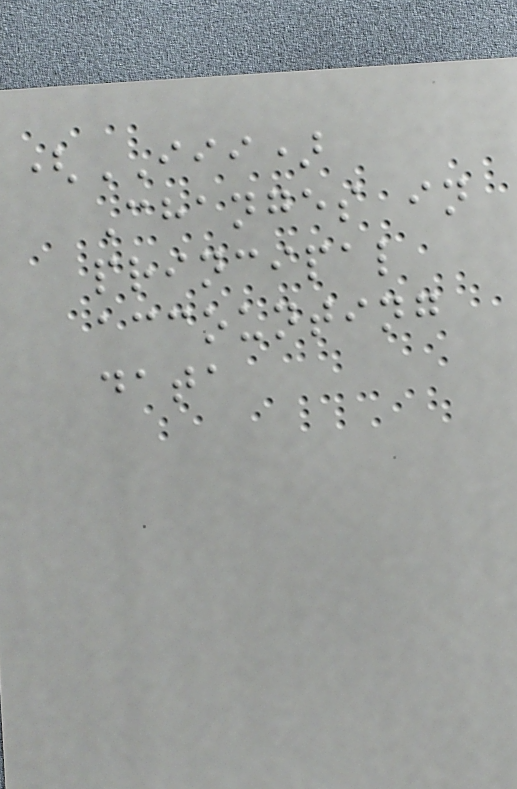(III)
Changes in
principal
accounting
data
